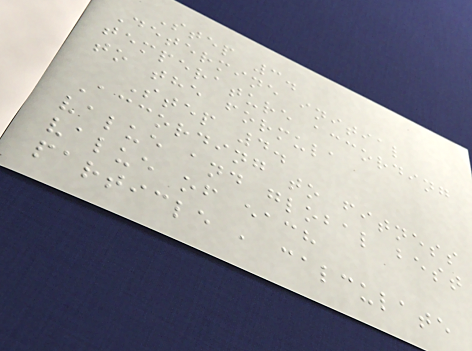Step 3.
Determine initial
temperature according
to the formula
Step 4.
According to fitness
value and global best
value of each
particle , calculate
